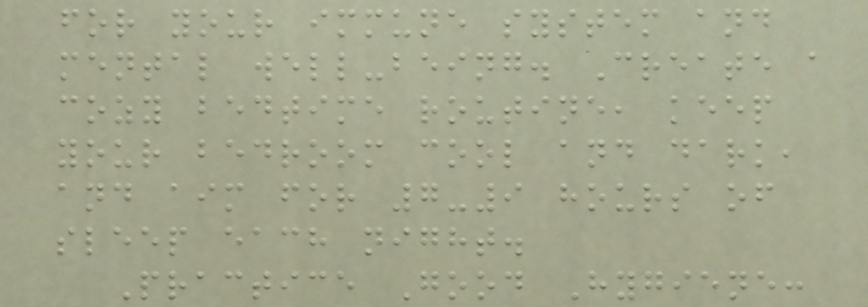for your immune system and
mental well-being. Create a
cozy bedtime routine, keep
your bedroom cool and dark,
and aim for 7-9 hours of
sleep each night.
Practice Good Hygiene:
